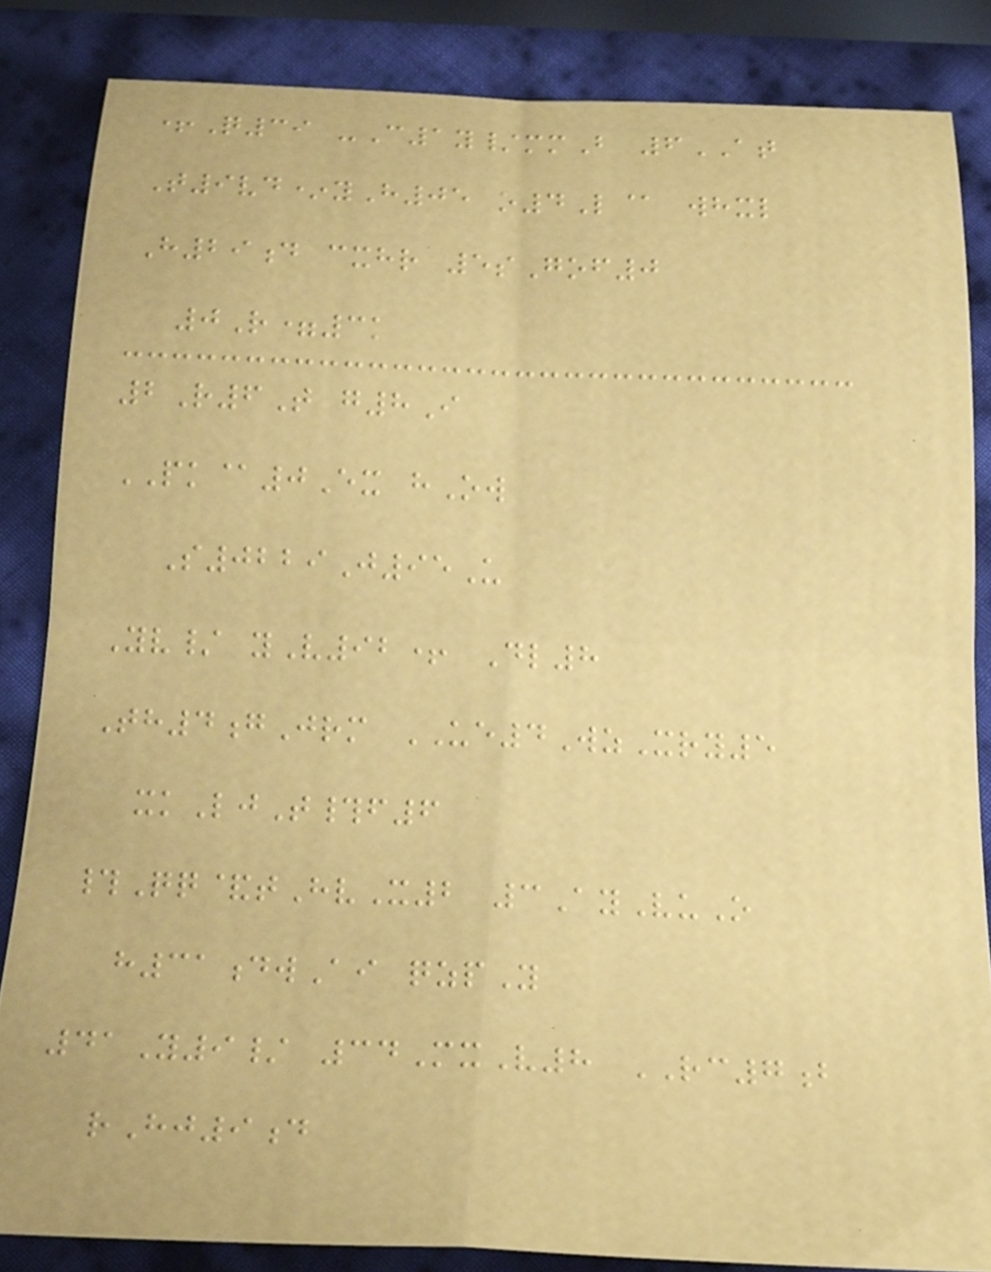+Q39 -C1y/mmB 6AT
T9vd*yH05 o4L@ whxl
H29d cxhr 5sGof0
0R=3k
2R6T g8I
PK@0Ex hOw
S0229J95U
Yv/ yV92+ Dl8
Th4gJrm UE4WzXry5
xkLjT#f6
#Qq&tHvX2 3AyVuO
h31dwAi qzpY
41Y9/ 34MxV8 RC7b
rHj9d
